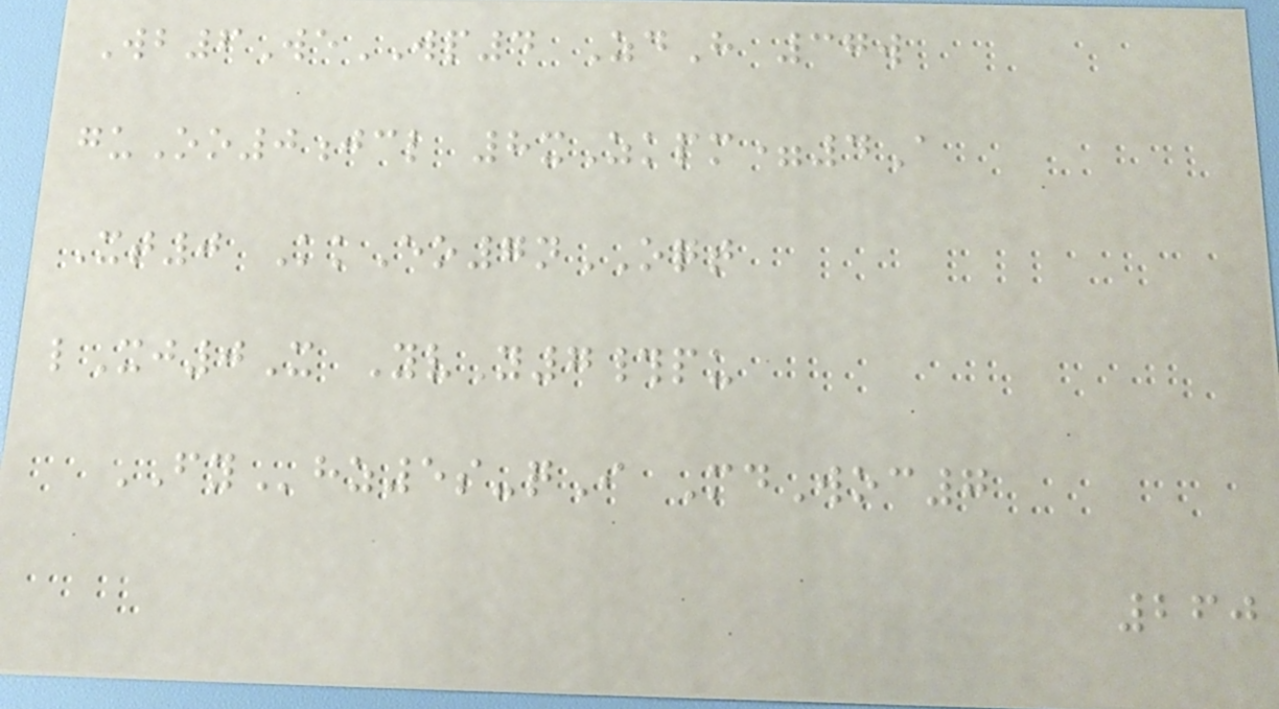Wb6WeWP4 ZdH 37w
guOo0jcl 8xZkpm=4A
Xt0 KkEo7nOQT
lXj0X YvY7#pu
FYhz5s-qI MdWoc7
260
